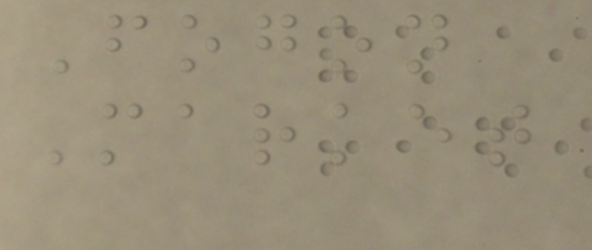Fogon
Market
